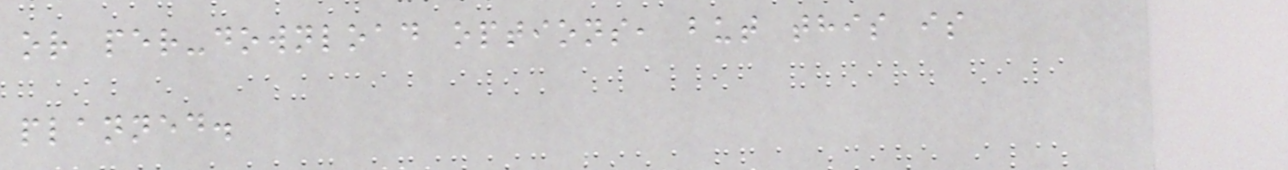or per-download options, but this is
planned.
